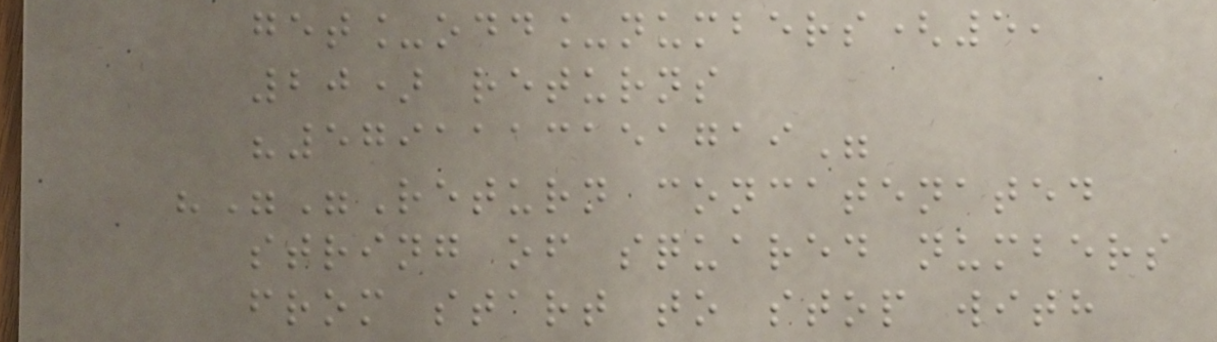get_odd_numbers(5,
20) returns
"5791113151719"
"""Return concatenated
string of squared numbers
from start to stop with
